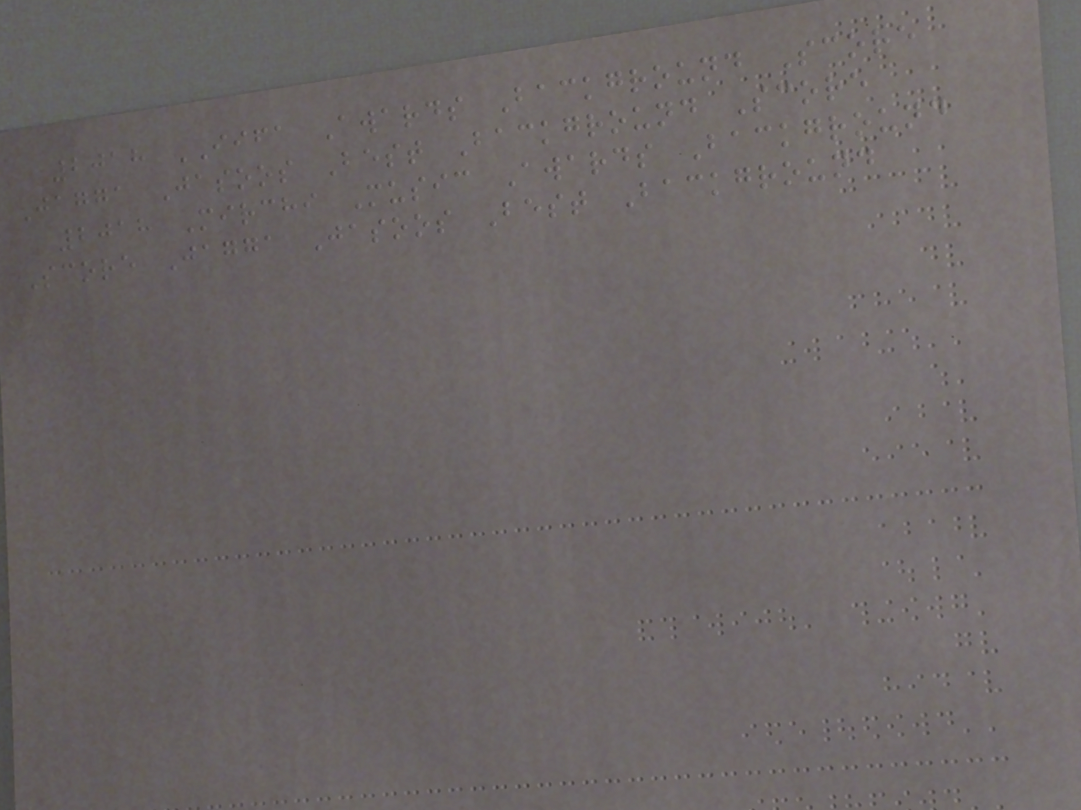2018 IIFA Awards Background Score
Jagga Jasoos Best Background Score
2018 Mirchi Music Awards Background
Score Jagga Jasoos Best Background
